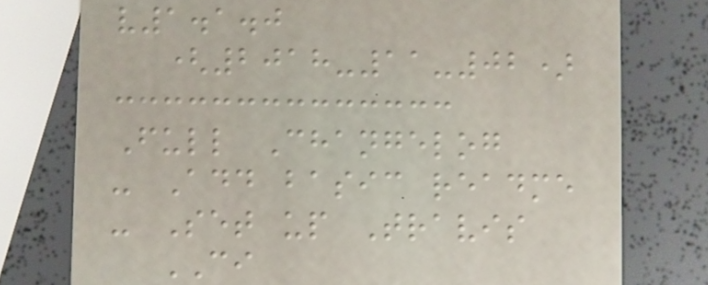v1.1.0
(2018-11-02)
Full Changelog
- Add basic readme
- Set up Travis
CI
